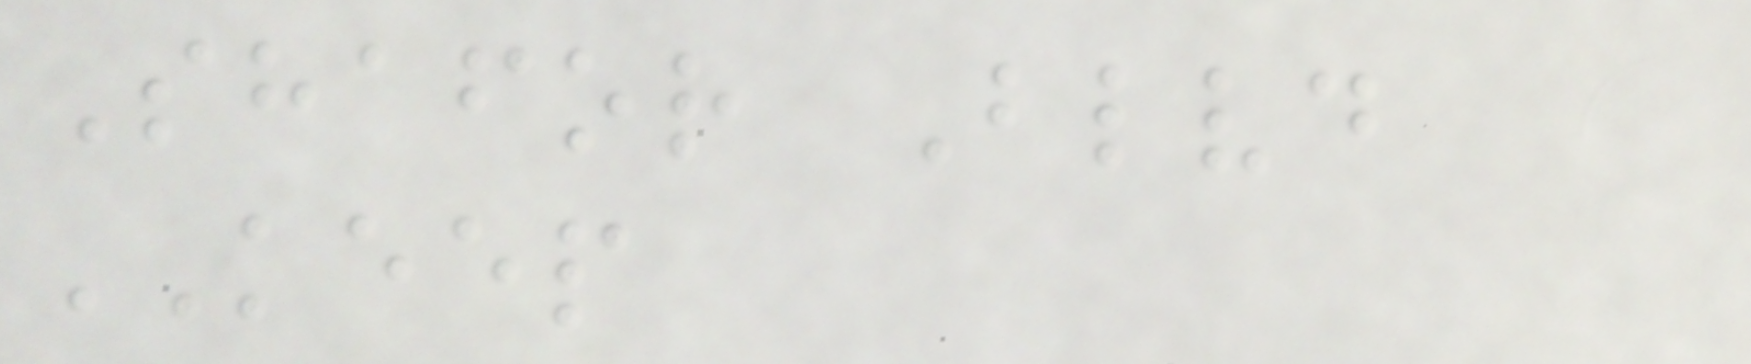Shafor Blvd
KEEP
